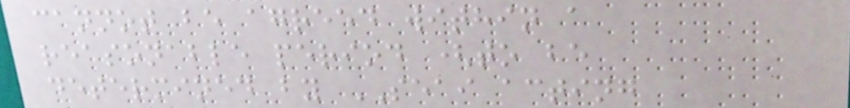cannot be agreed within a
reasonable period (to be
determined by SEAI acting
